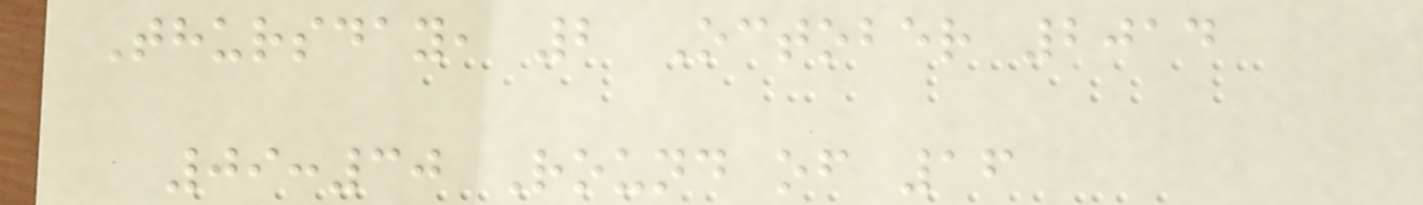Thursday, 2 October 2014
09:30 Round of 16
